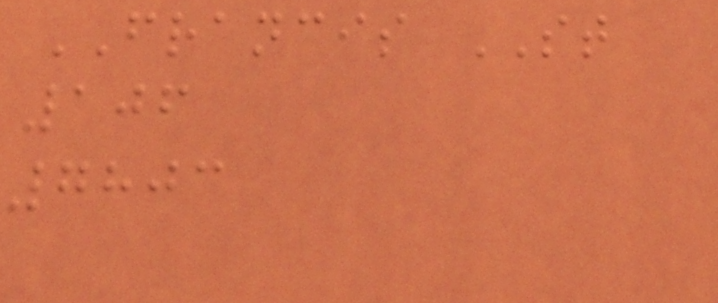FRANCIS ST
106
7803
